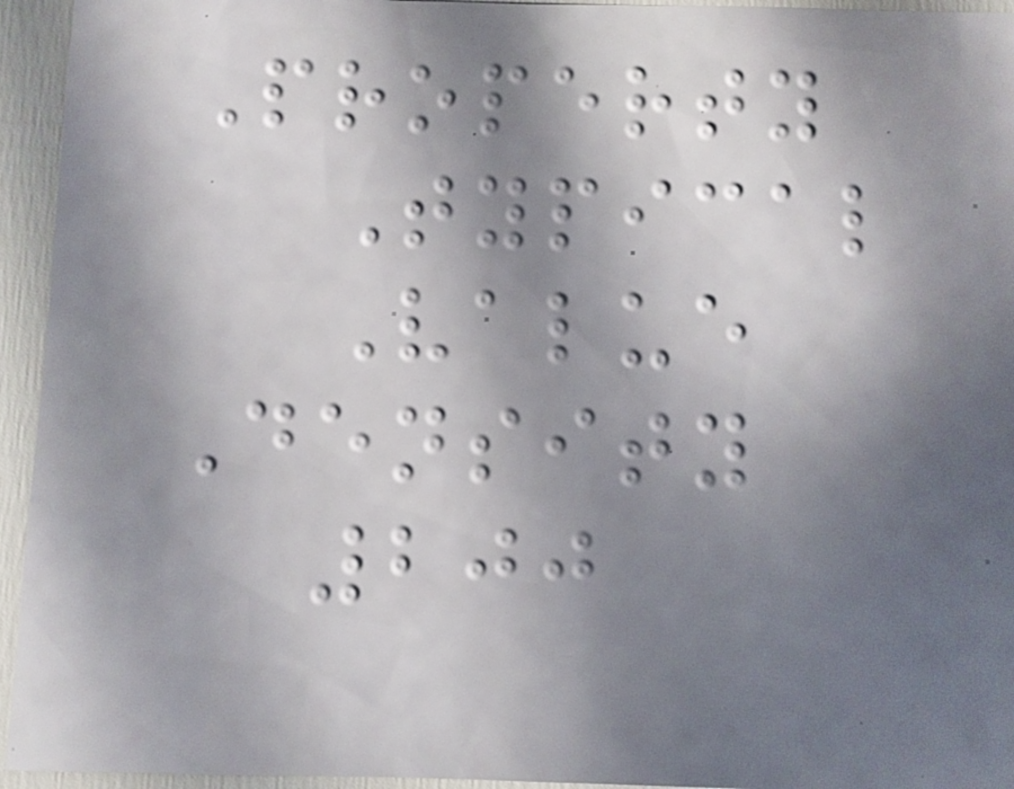Property
Typical
Value
Density
200
